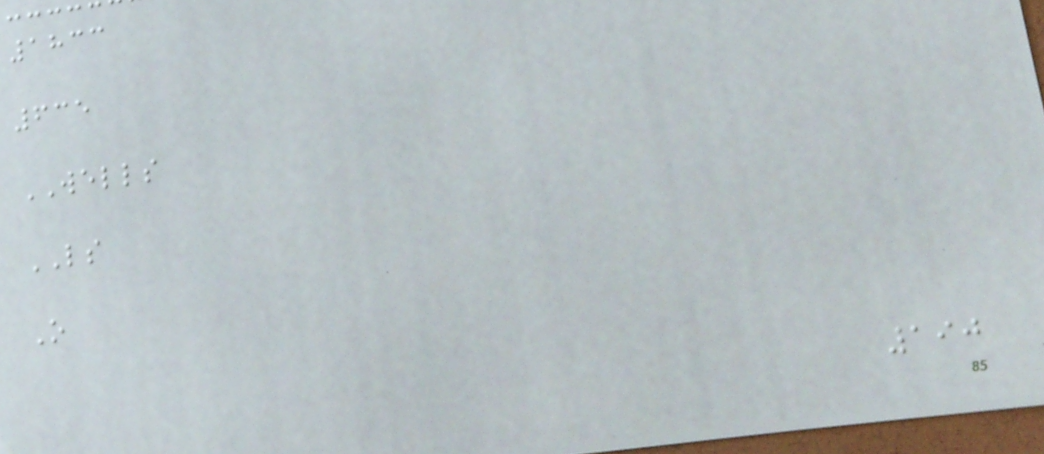1833
635
WELLS
LS
O
190
